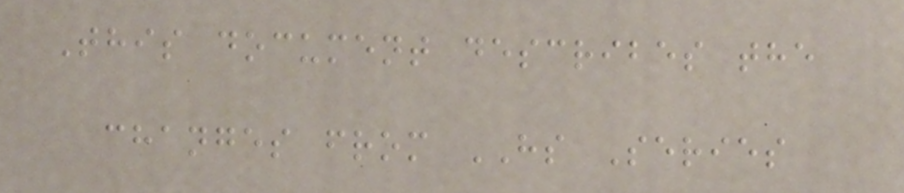This document describes the
changes from HS Series
